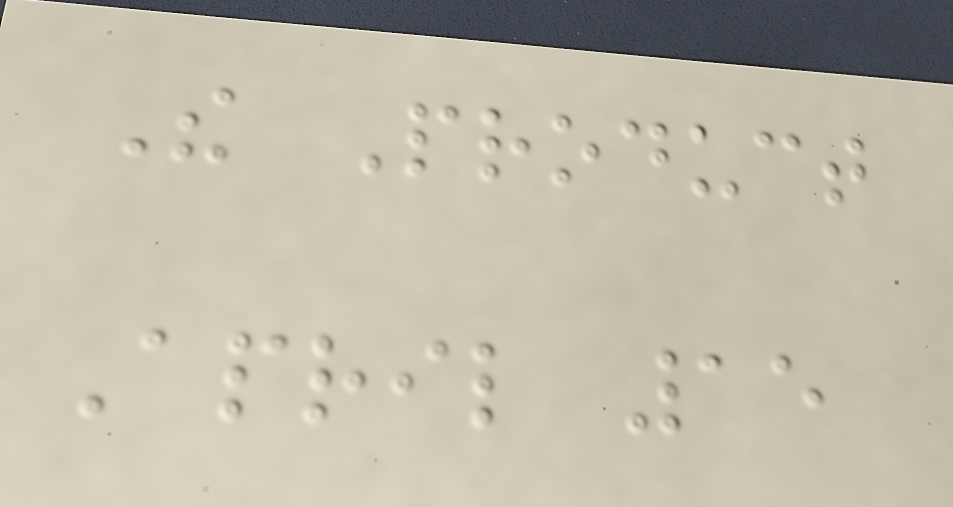The Product
April 15
